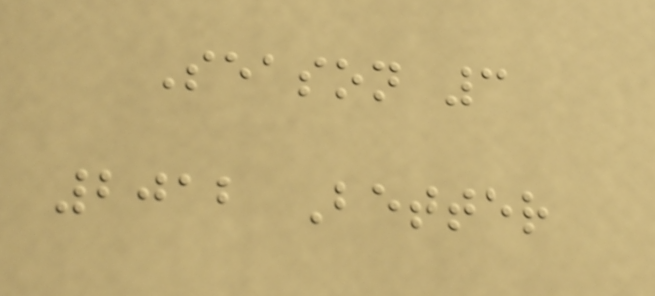Season 3
2012 Better
